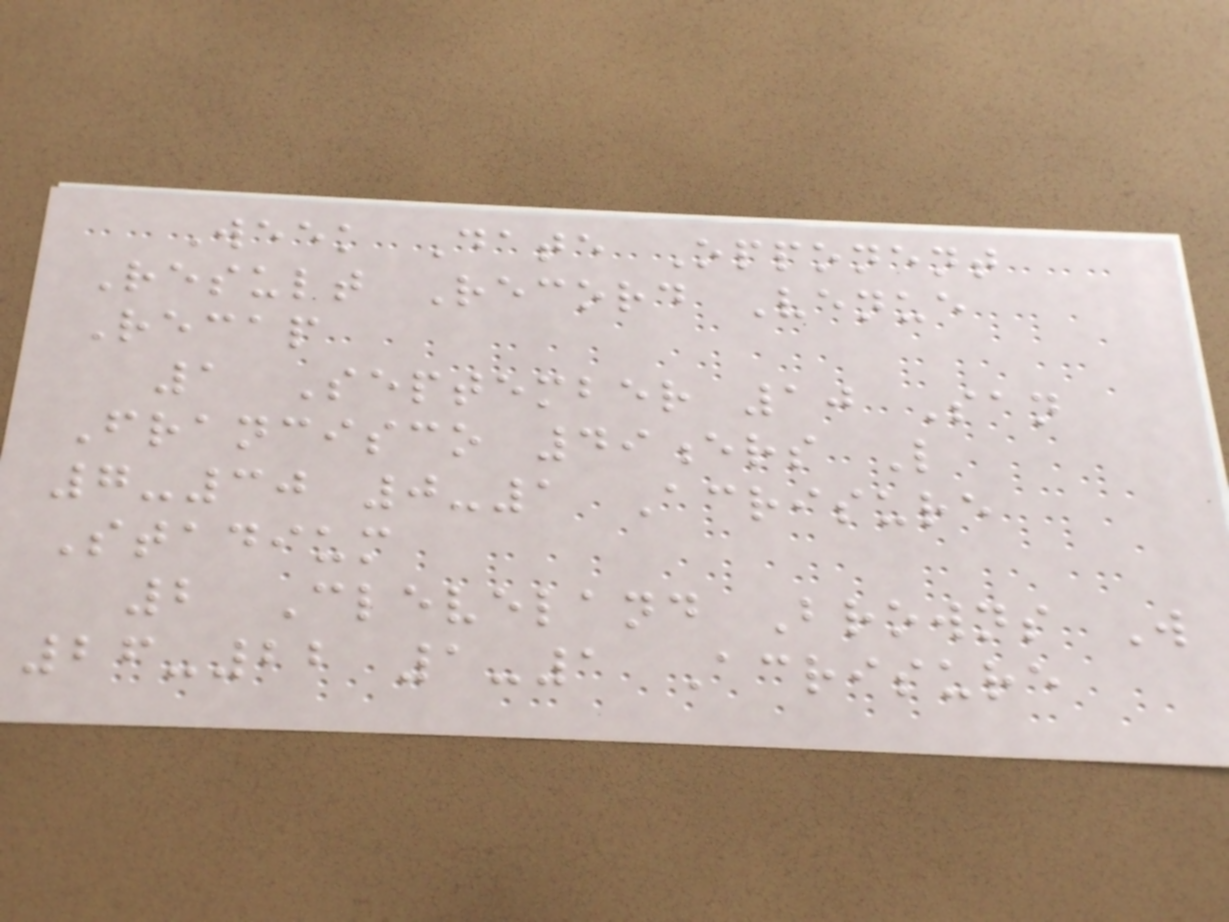Week Date Opponent
Result Record Venue
Recap
1 September 10 San
Francisco 49ers L
7-30 0-1 Acrisure
Stadium
2 Cleveland Browns W
26-22 1-1 Acrisure
